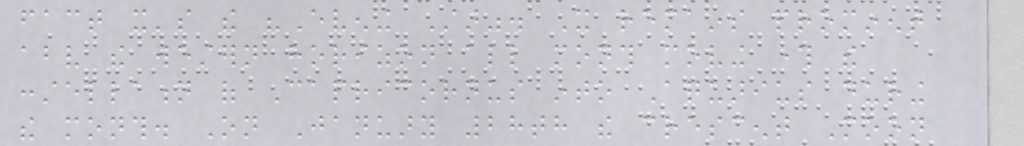fact it's the "Evening Star". It remains prominent
above the western horizon all month moving through the
constellation of Capricornus into Aquarius during
the month. On January 28th the crescent Moon
